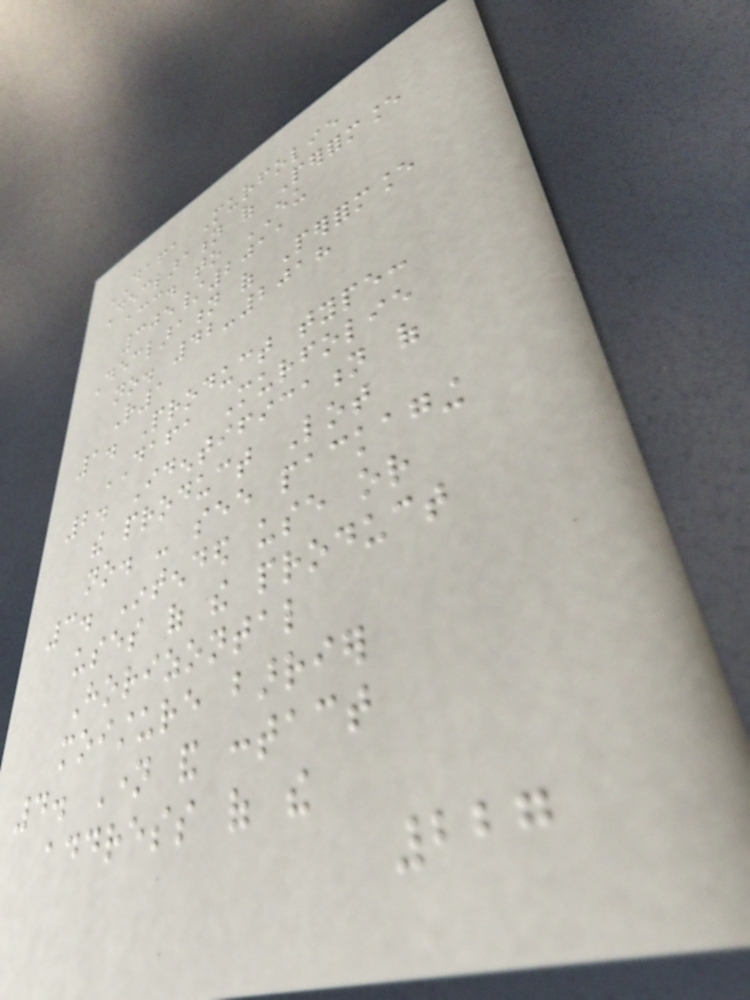DAFA Murfolie
Declaration of Performance
acc. to EU
305/2011
Declaration of Performance
no. 42-2018
R1
1. Product type:
DAFA Murfolie
2. Identification of
the product Lot
no. - see packaging
3. Intended use or
uses of the product
Horizontal
moisture barrier
4. Name and contact
address of the
227
